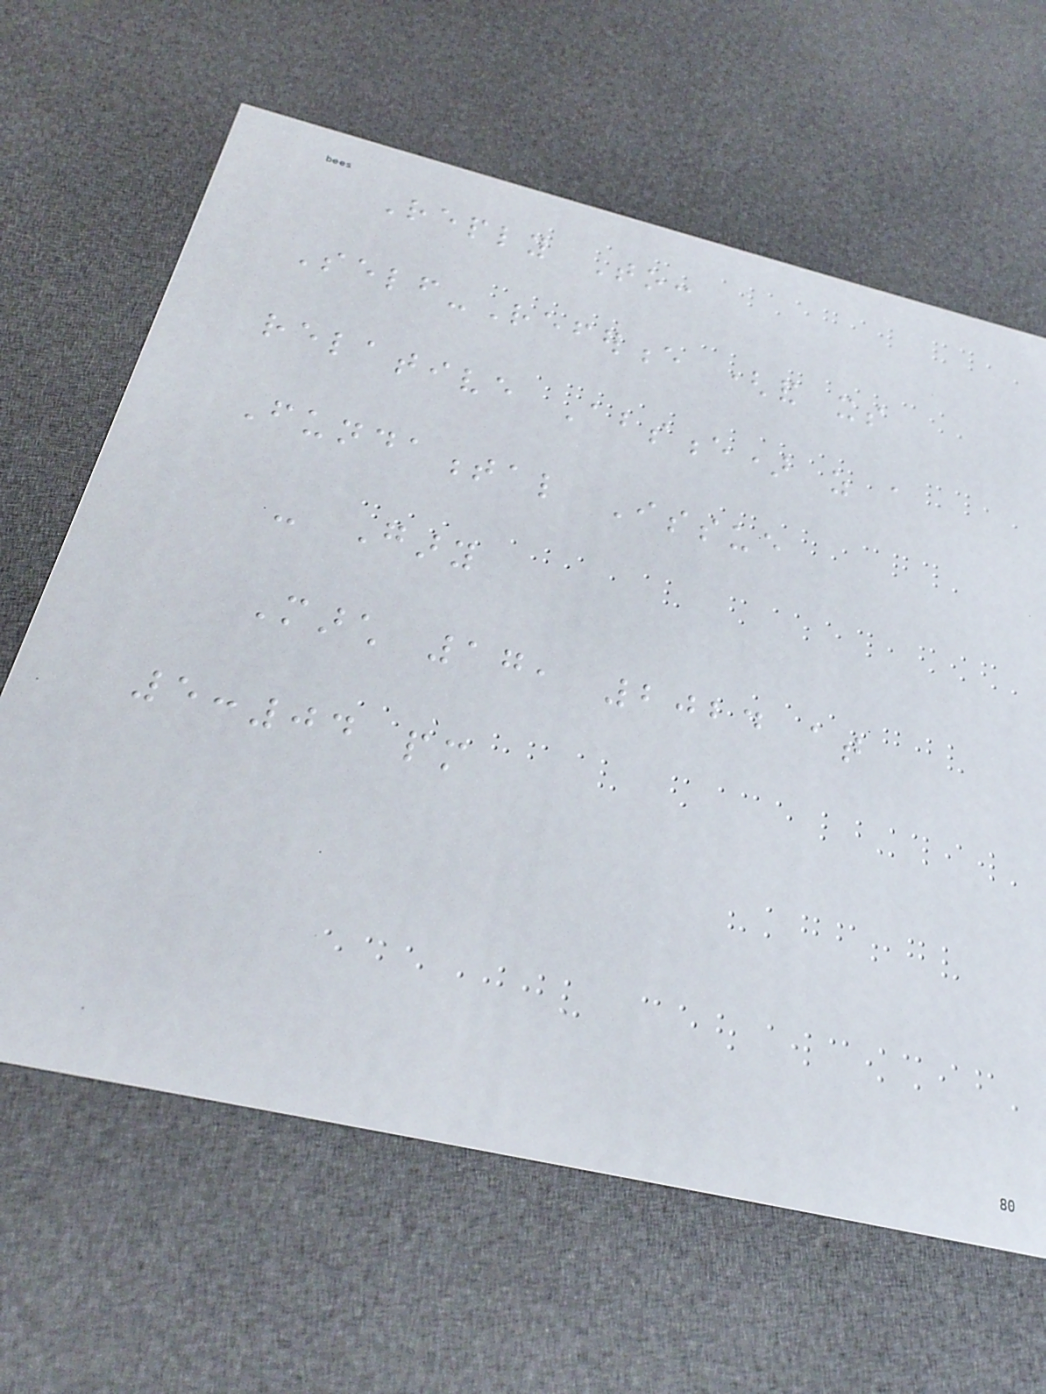Reply To:
Self-Reference (and its
relative Absence) as a
Fundamental Issue
- Gary
March 17, 2024 at
5:04 pm
